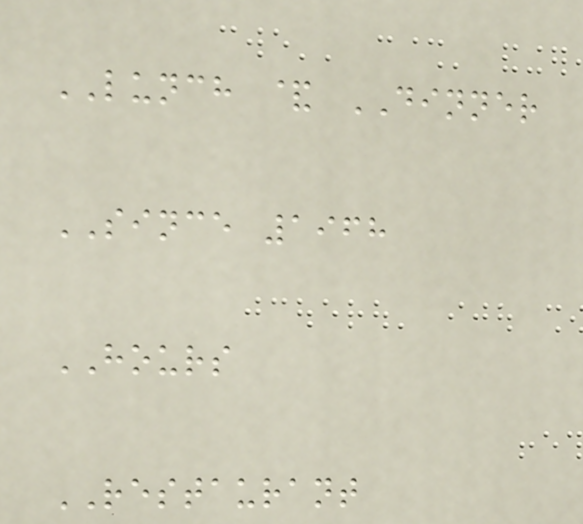LUNCH & DINNER
SINCE 1968
HOURS
RESTAURANT
